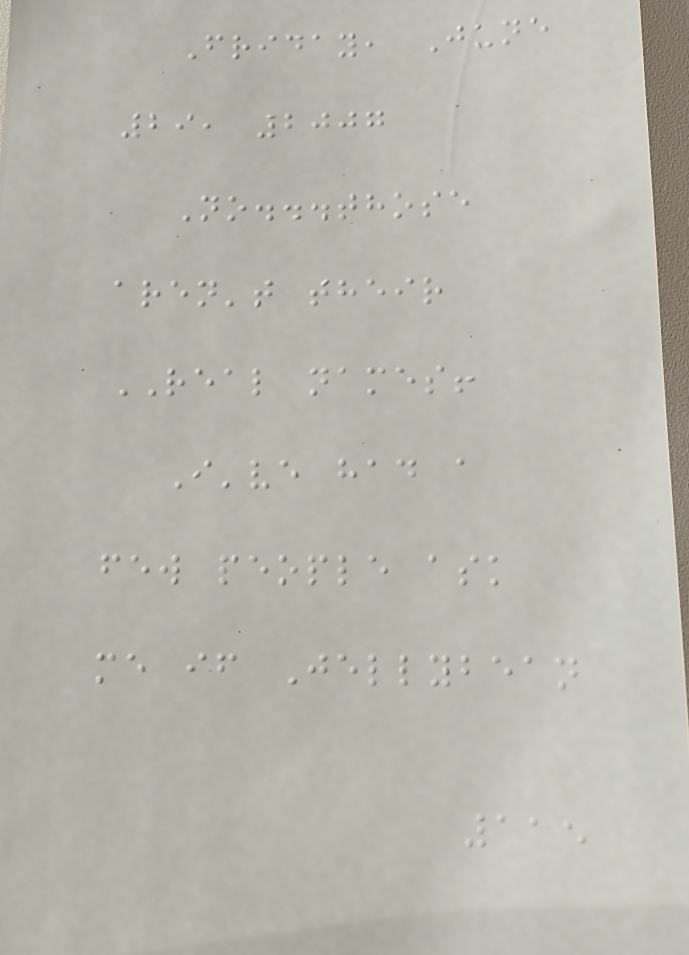Friday, June
29, 2007
No...those
aren't their
REAL names!
I've had a
few people ask
me if Jellybean
115
